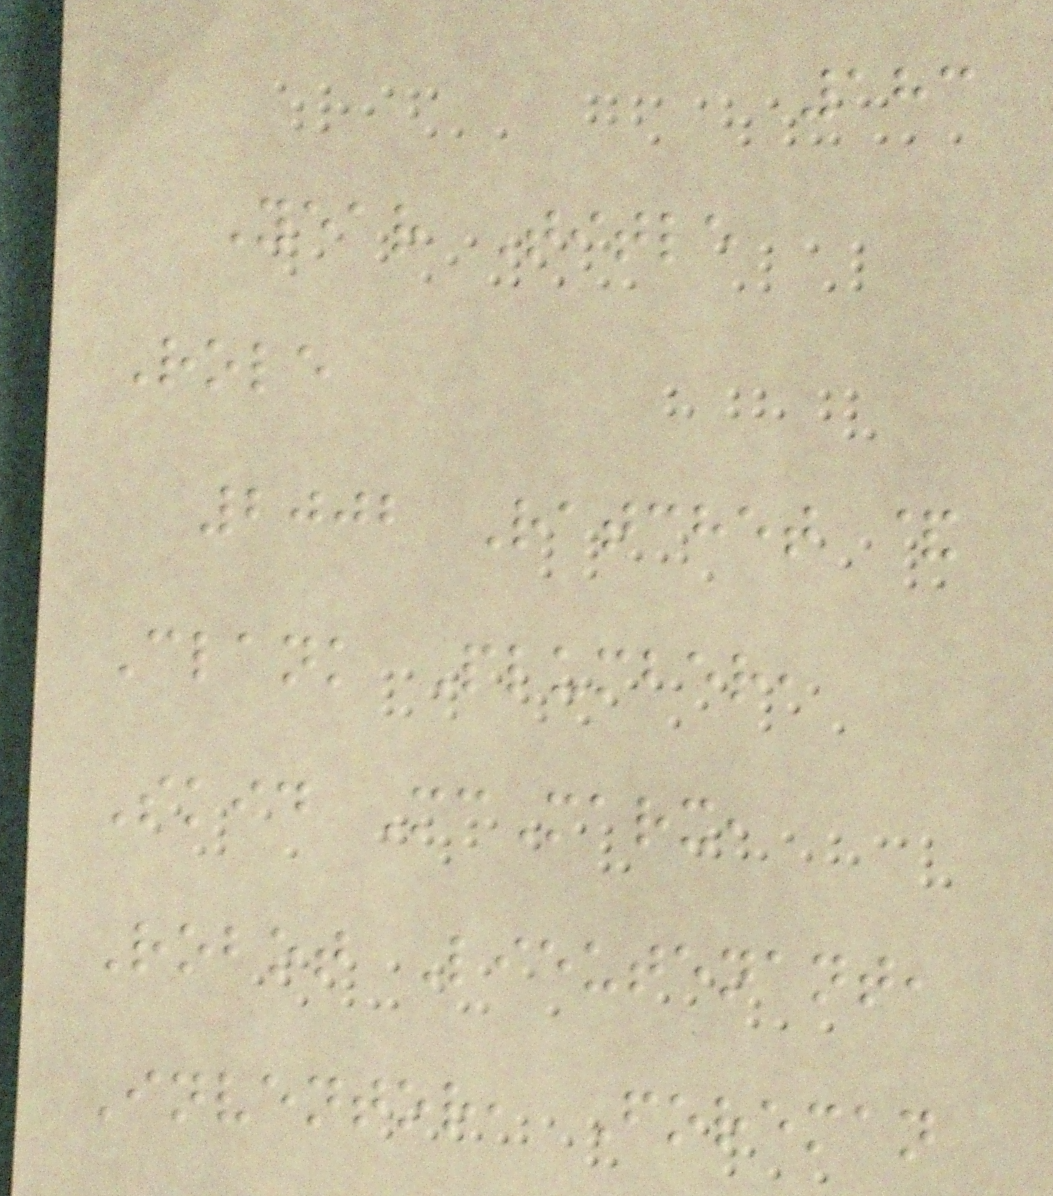183
Year Title
Role
2002 Ratchet &
Clank Plumber,
Skid McMarx,
Robot Lieutenant,
Inventor, Foreman
